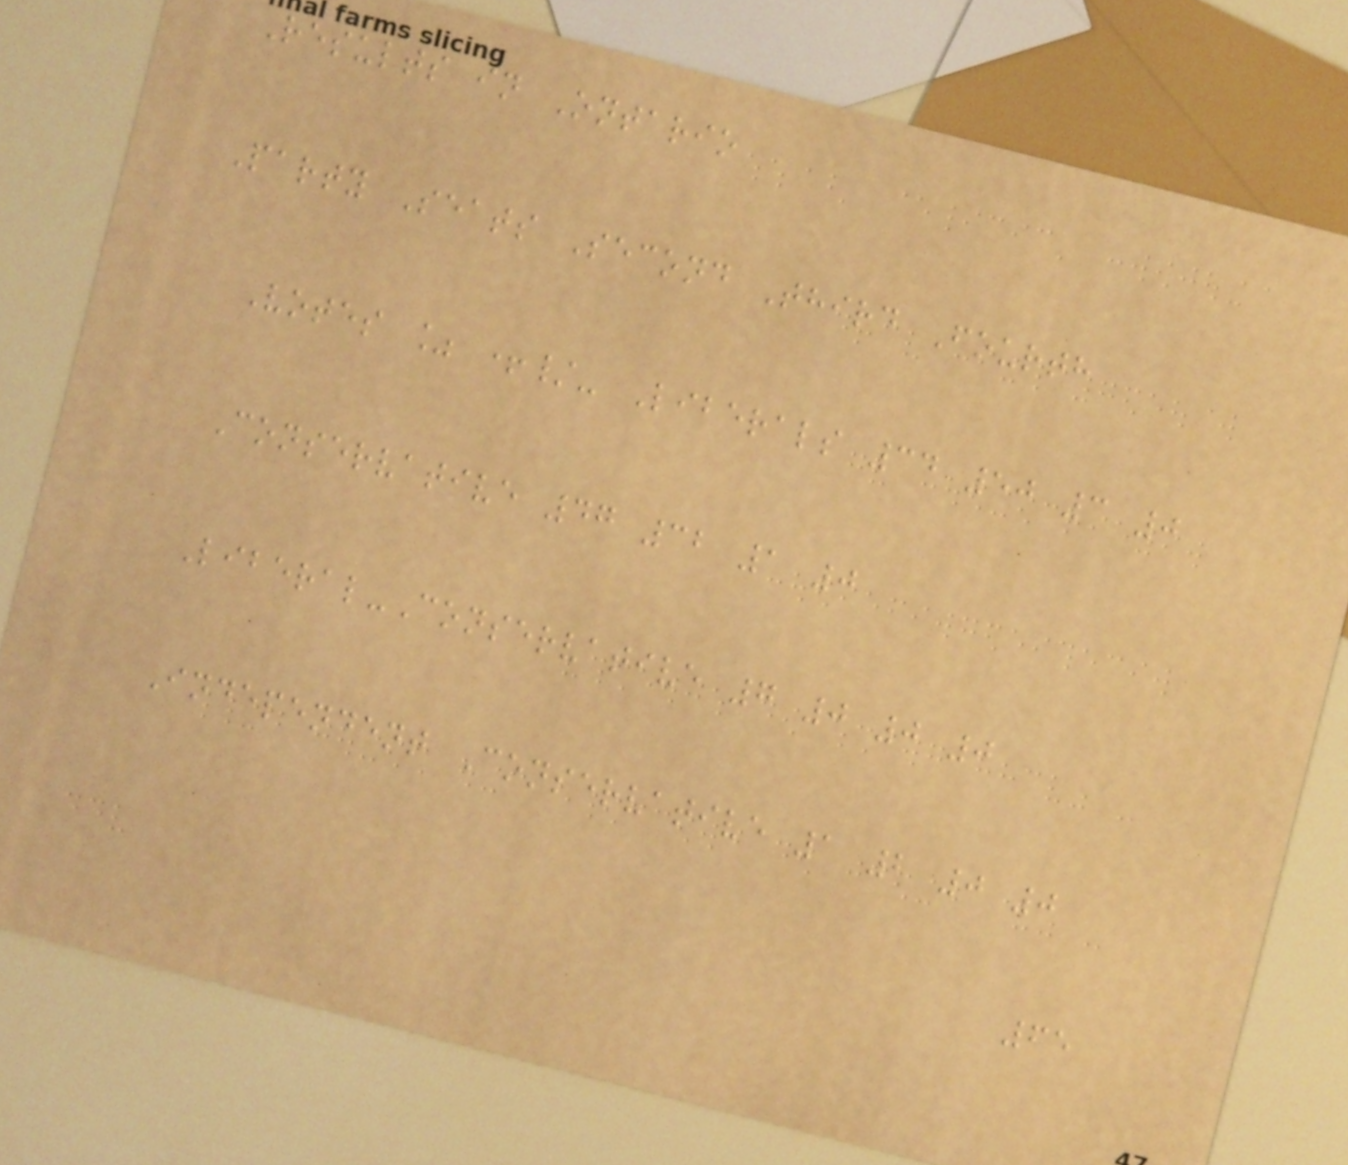Results in Ontario
Party Seats Second Third Fourth
Votes % +/- Liberals 34 50 3 0
Conservative 47 32 1 0
Liberal-Conservative 7 0 0 0
Independent Conservative 1 2 0 0
65
